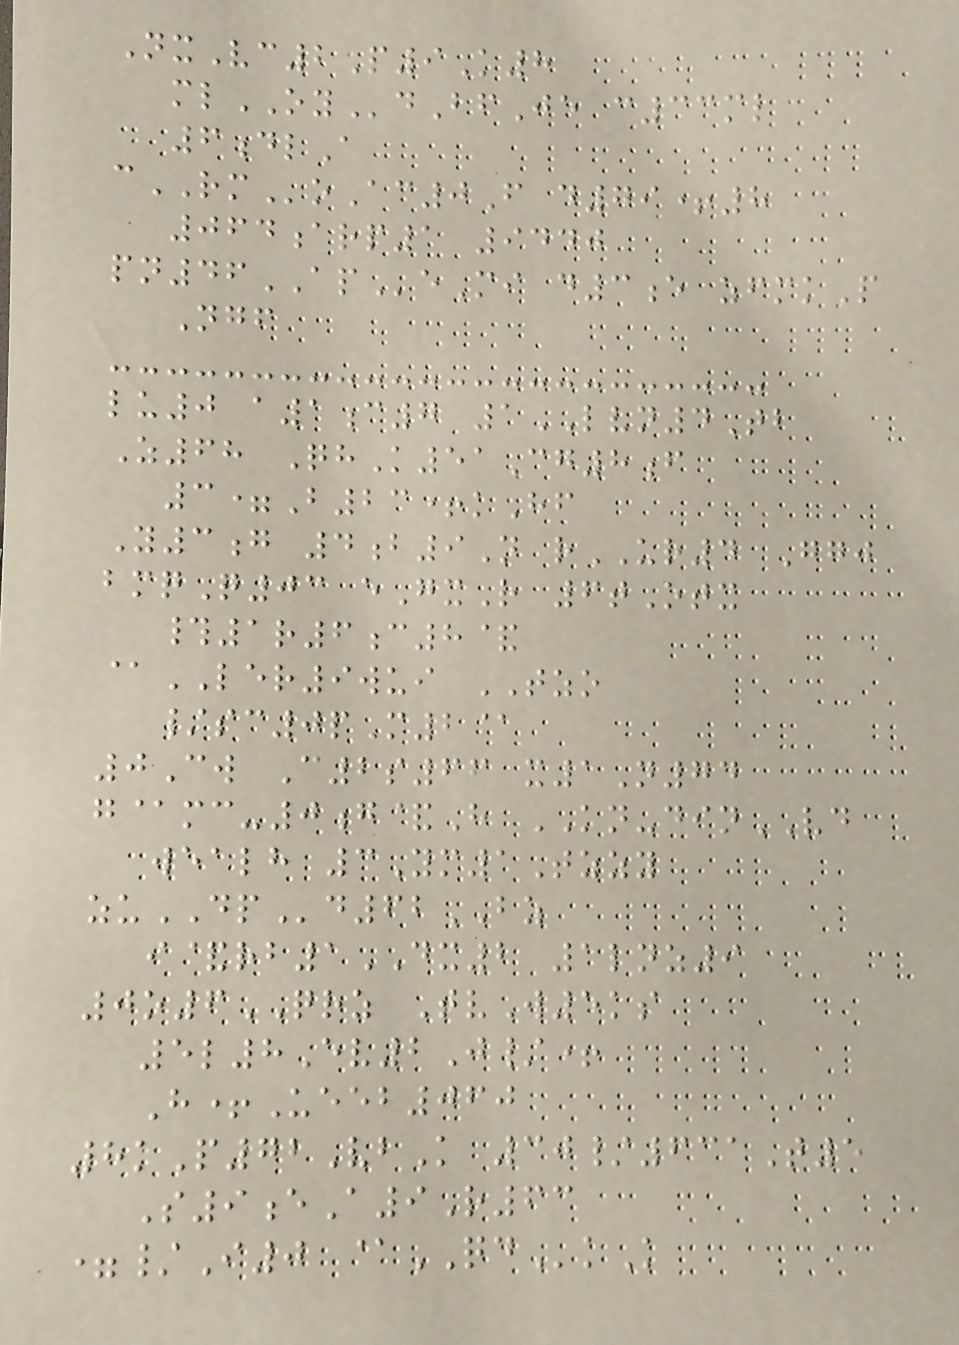NxVc2P9K8
mlOYdBfJe c33ml
6dlA
cRMoAc0F d79+8
064arp1 9440
pn46APeMi d3e zfmkP
Ngf
lu0 a1c7 1LVN4Tb
Z68 QhK51Cg8f
3=B23+kHf
Y3g 4b9N rUR4 Ggj
bmqQ03 eGxR 6tOtx
#1r6c8&
@LER9wui TZO
/sc0pM2@
0Cw C2s66 x1N74
g@mc-0g&H KN-dinVD
wealh 3Ym1Tzzy
zuDPd62BZ
i&rb1DX2 1lnz9
0o6QRZ TvW5ks
5l8Ev2J/+
H+Ueeb060
8kP72VbK 30/631T5
S9eA9R63
=/I0 @QDkK
